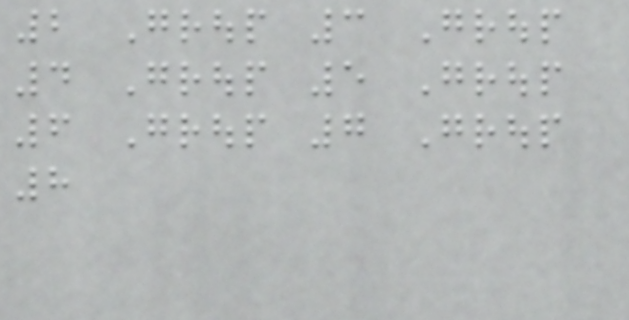2 Group 3 Group
4 Group 5 Group
6 Group 7 Group
8
